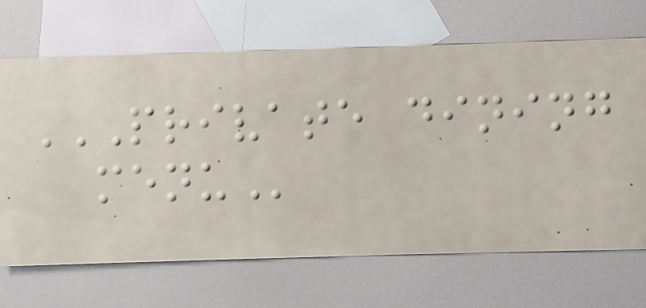PRIVATE DINING
MENU
